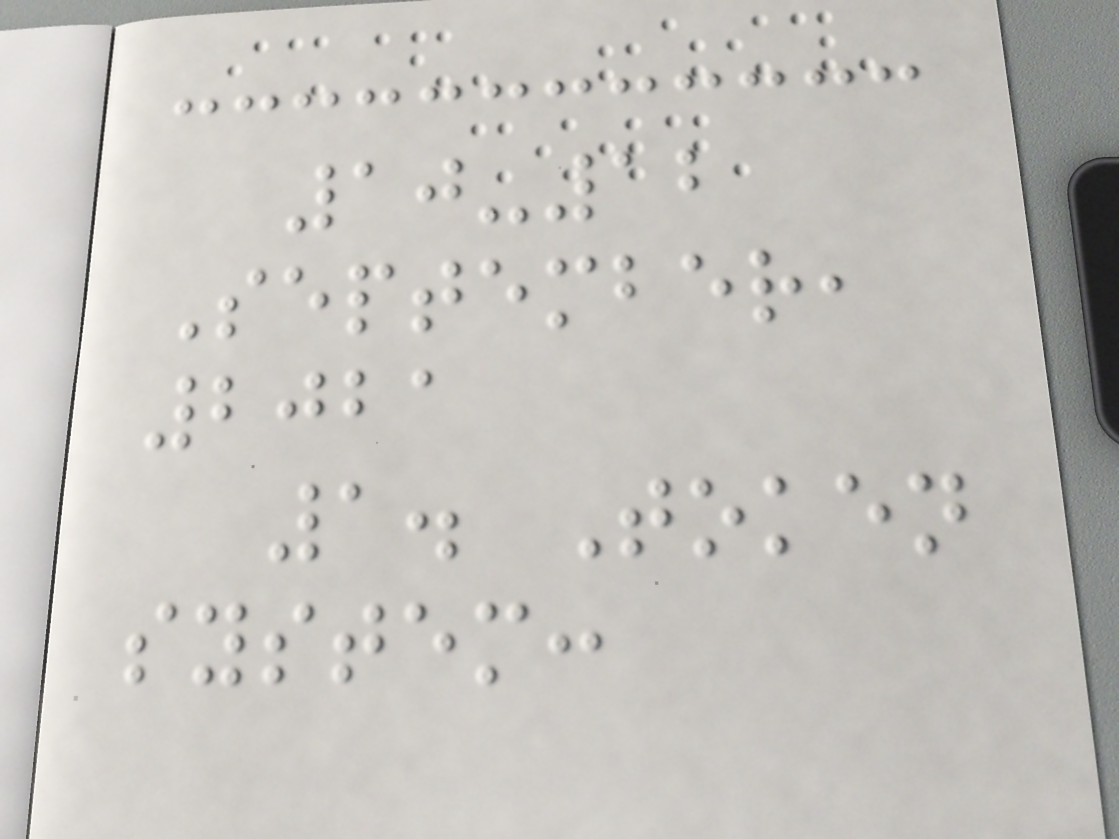10-12
September,
2021
1. Token
system:
